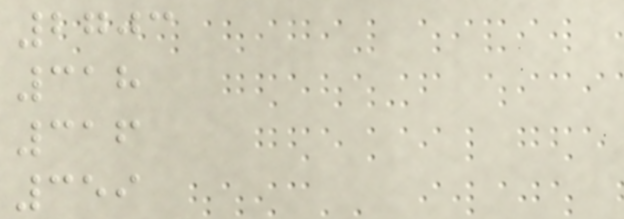2703
318
316
359
